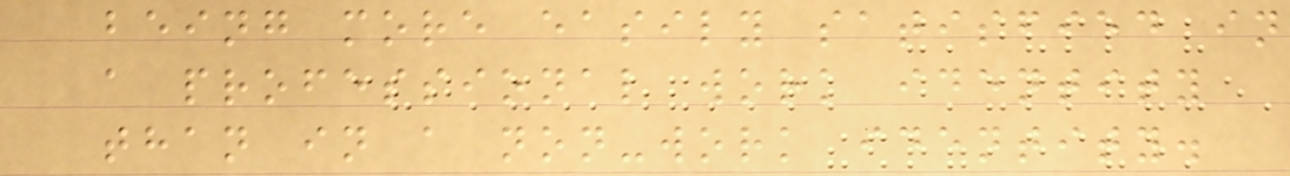being more easily satisfied in
a professional work identity
than in a non-work identity.
